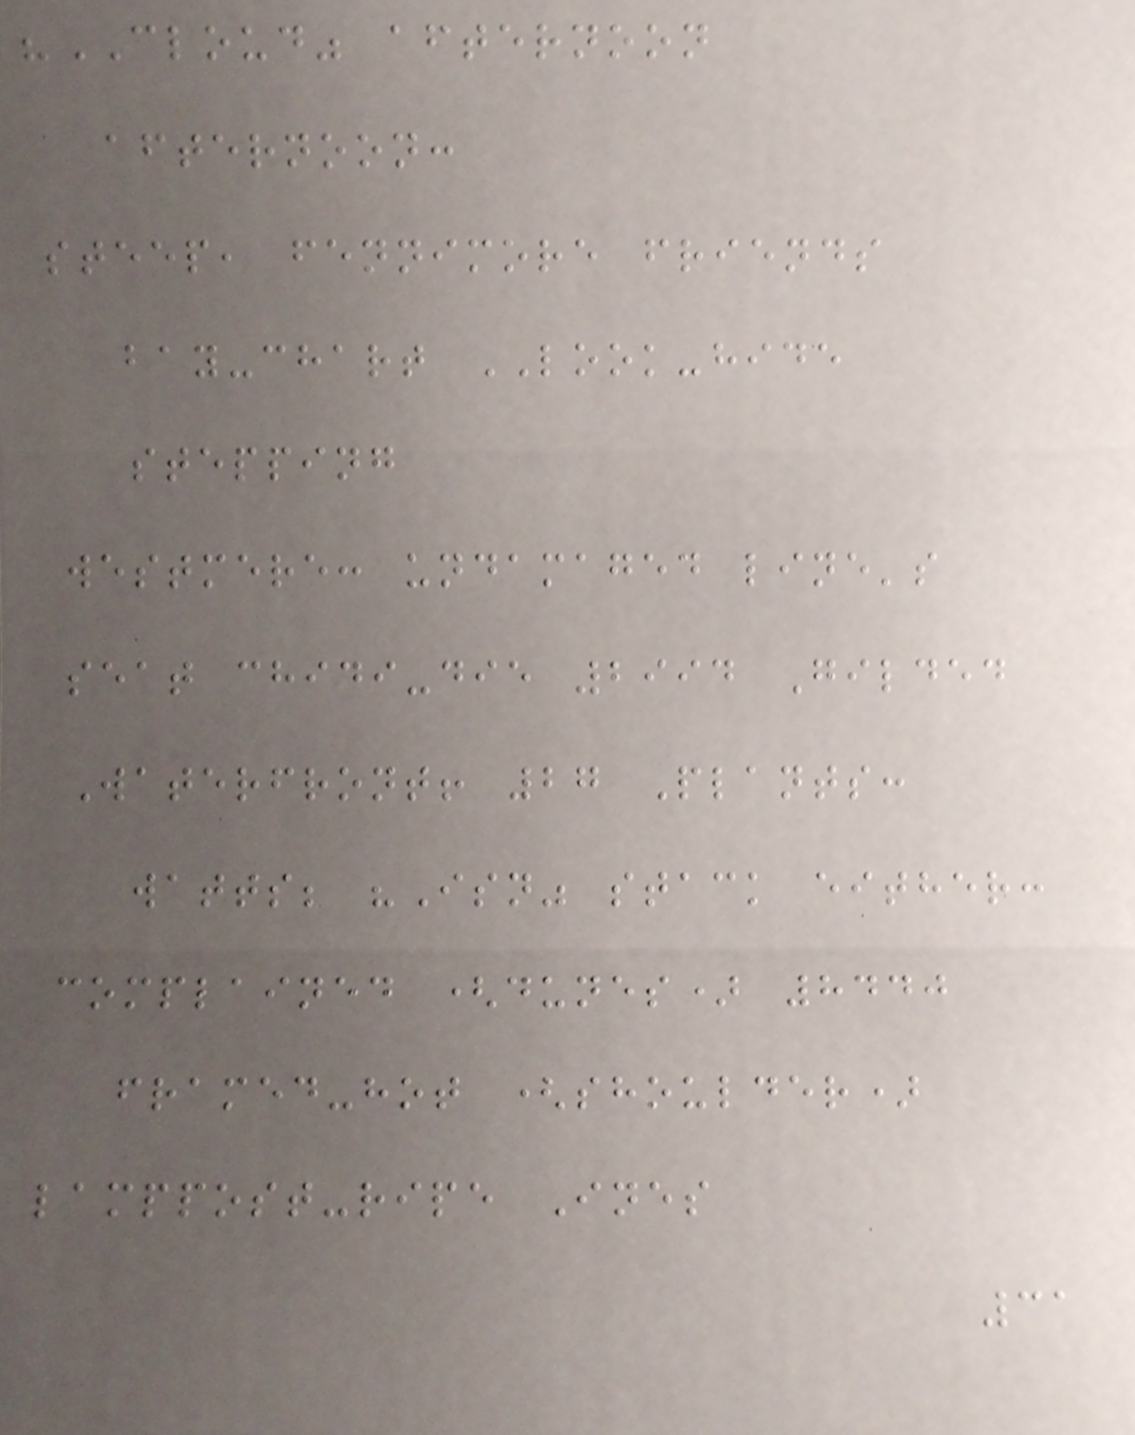"CLOUD" afternoon
afternoon:
steep, fennimore friends
bay-chart LOOK-hide
stepping
westmere: undamaged line's
seat chidi-die 2994 Gilded
Waterfront! 27 Plants:
watts; "Isn" stack either:
complained (dunes) 8440
framed-hot (shoulder)
lamppost-ripe Ines
31
